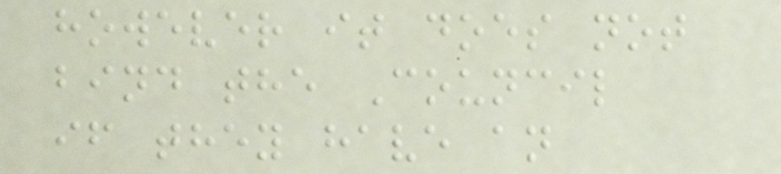however it does not
bind the Council
if they have an
